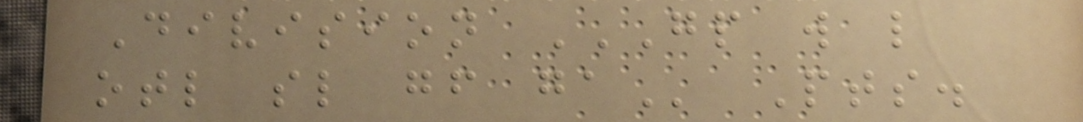Division GP W L
OTL SL GF GA Pts.
